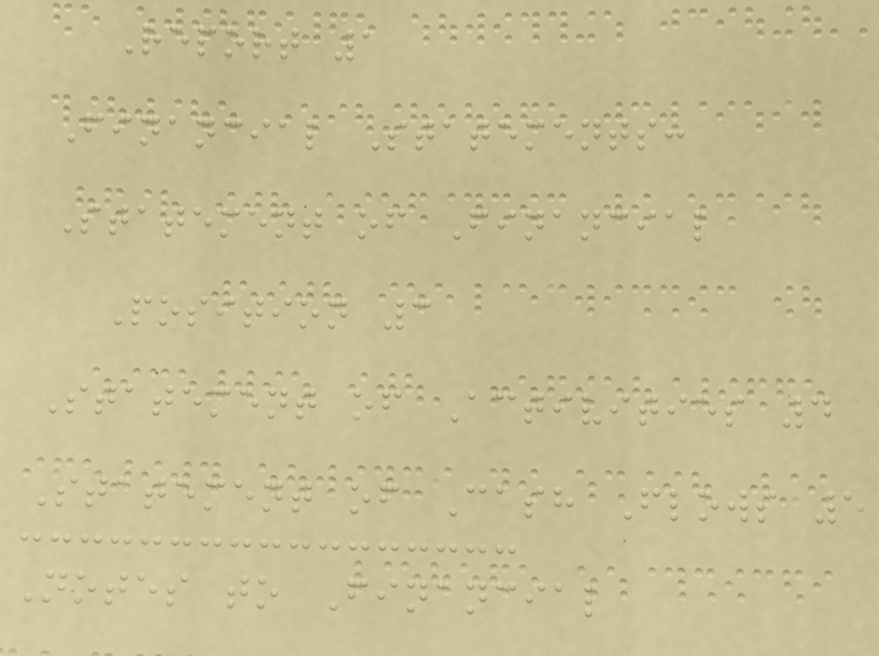Report 1
Financial Statements:
Statement of Financial
Position 3
Statement of Activities 4
Statement of Cash Flows 5
Notes to Financial
